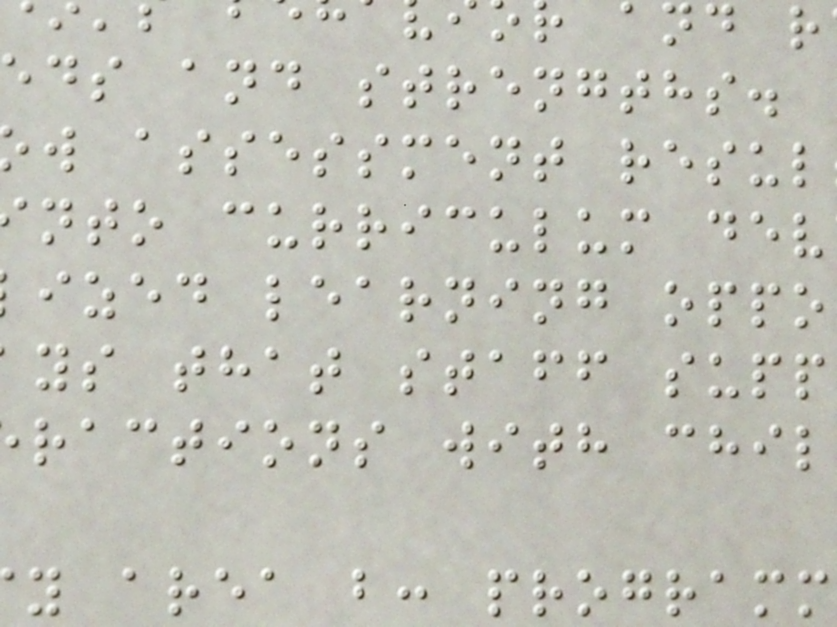ds and strengths.
w assessment resul
nto curriculum dev
ized learning oppo
ys that staff supp
ractions with chil
